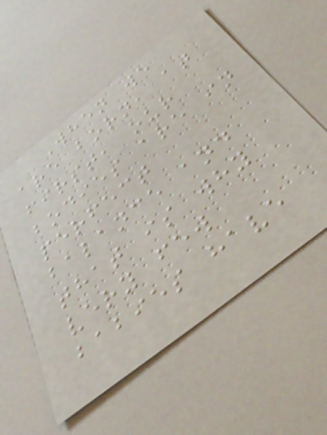When we
are born, at
first, our
bodies are in
perfect
balance and
that is why
very few
babies have
